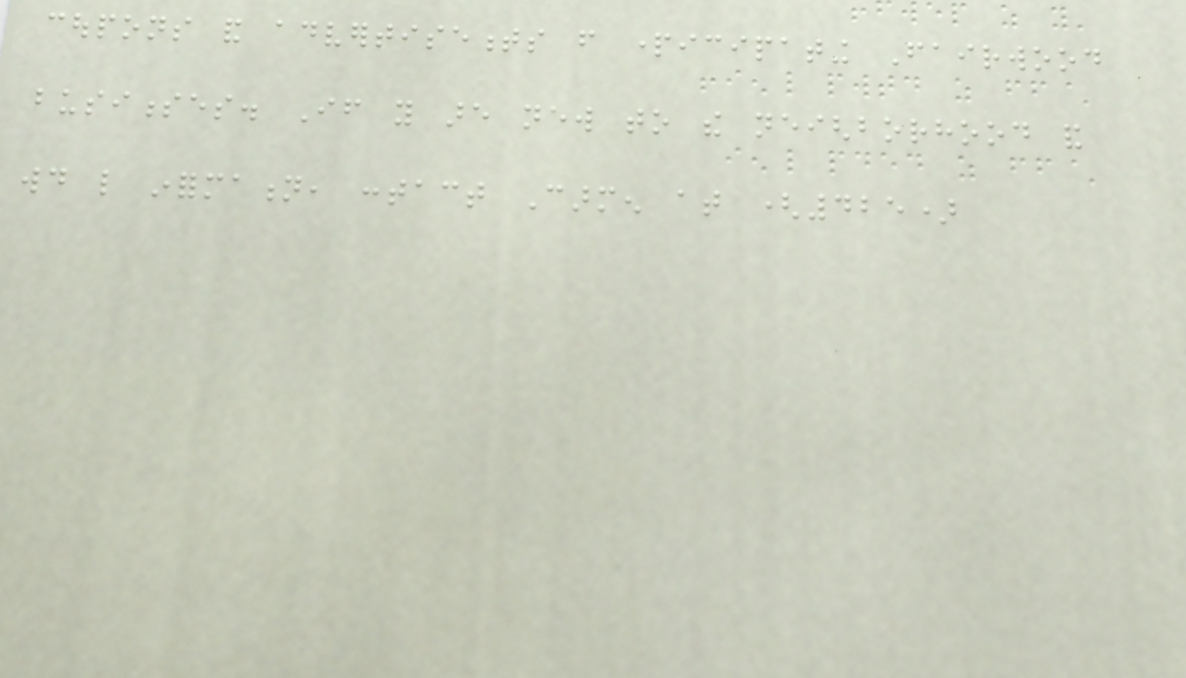coupons and advertisements from participating Fairwood
businesses. If you are new to the neighborhood and
would like information, contact Carmen at (425)
